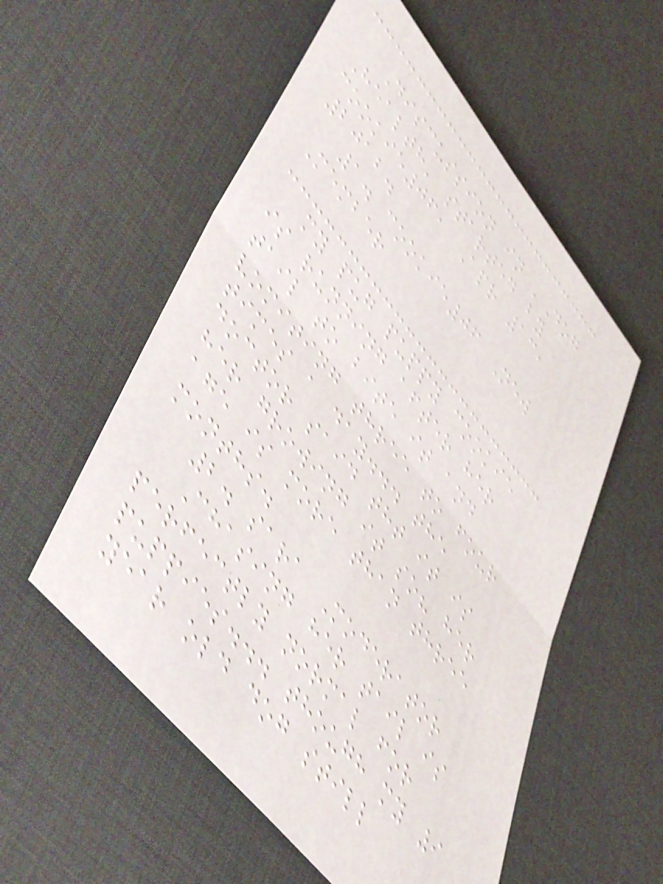Discussion in 'Dog
Health' started by
cookie06, Apr 13,
2012.
1. cookie06 New
Member
my pug puppy cookie
is running after her
tail to bite it and
vomiting three to four
times a day... the
doctor said tht it is
her growing it so? her
age is more than three
months.
2. sara Moderator
Chasing her tail is
perfectly normal for
puppies... though my 9
year old dog still
